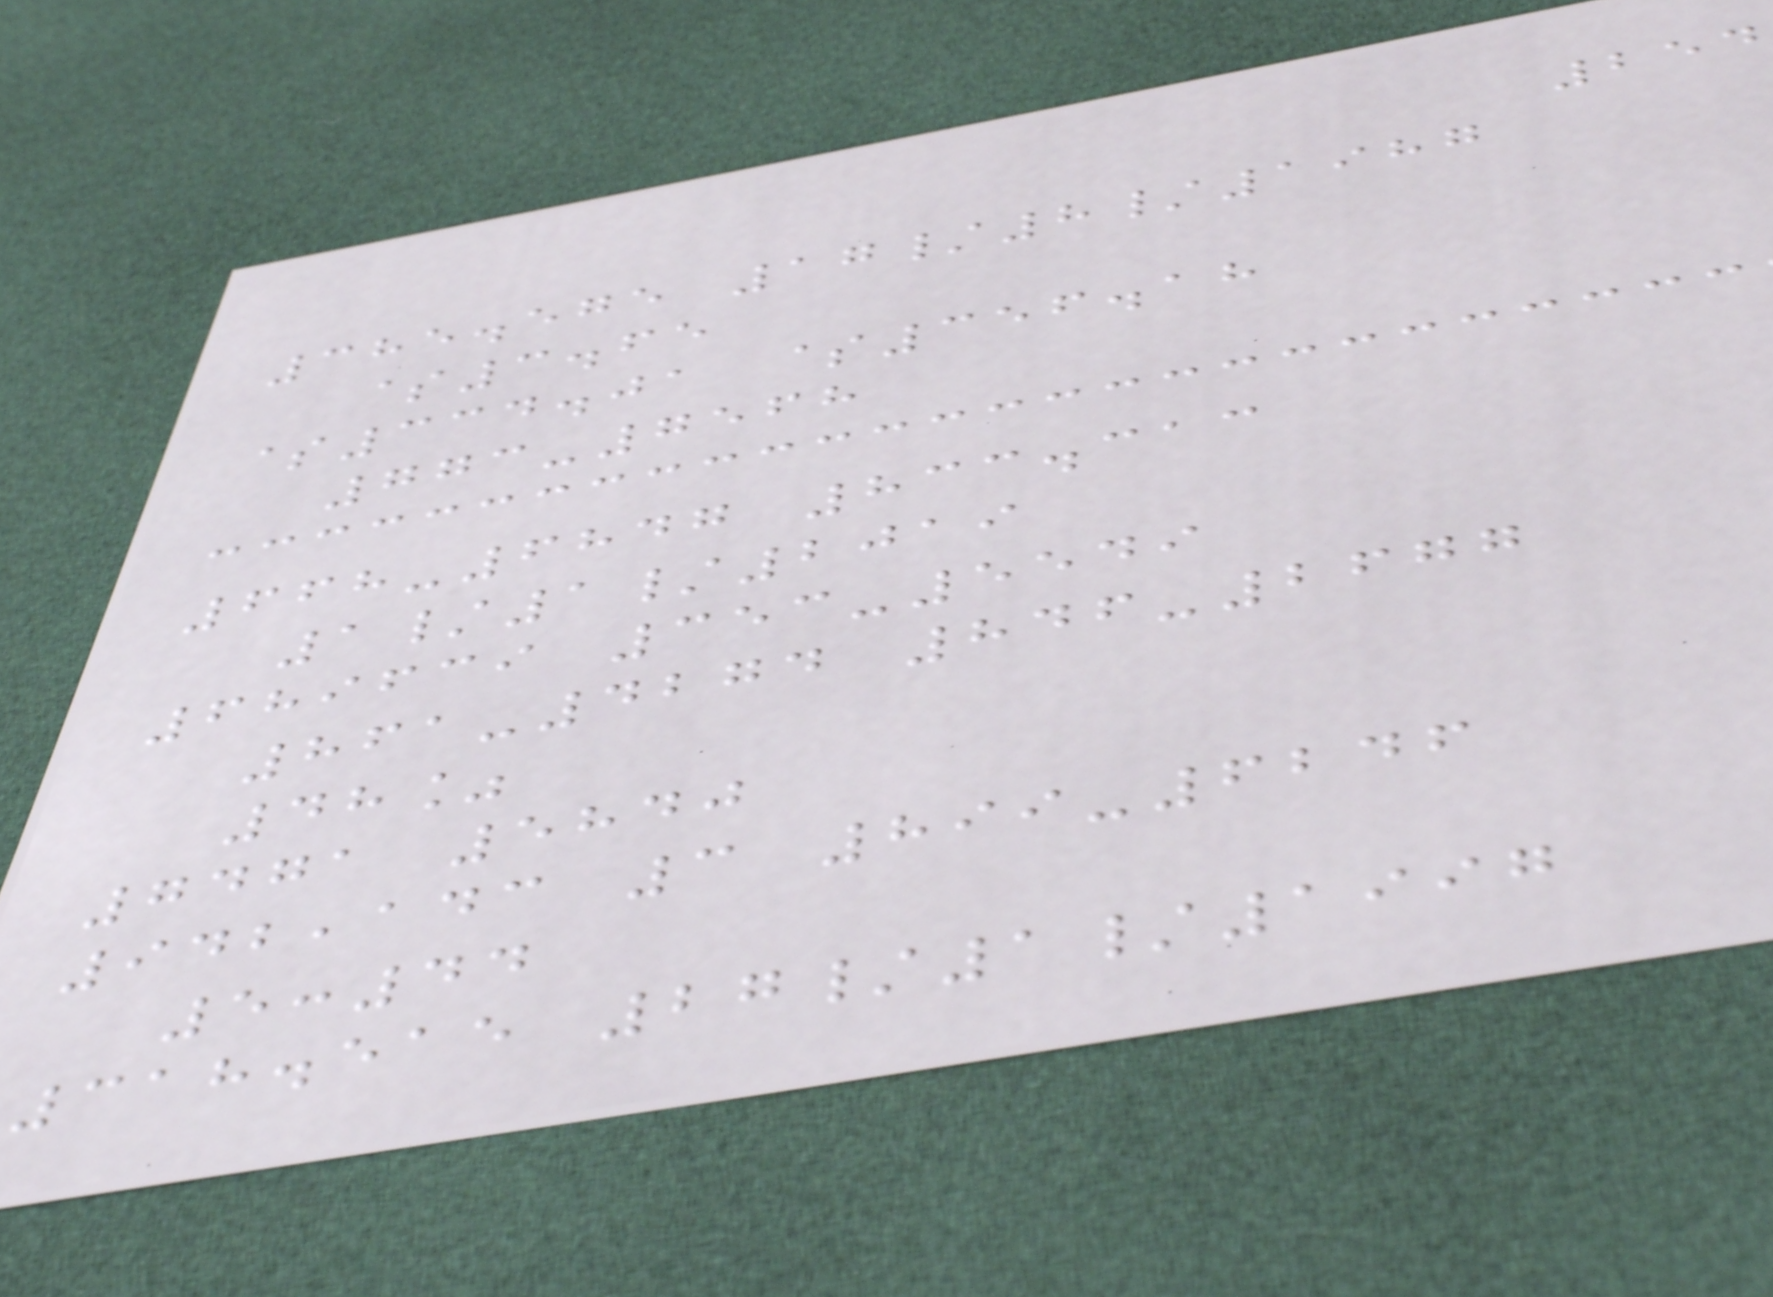254
385.575 17/8/1987
$3.65
$334.01 $356.18
773-7568
668-6847 833.313
1/1/2019
689639 353-5549
861-4274 846-2677
48%
7471 5840
942,143 3 899-6246
5:44
318.515 27/1/1997
